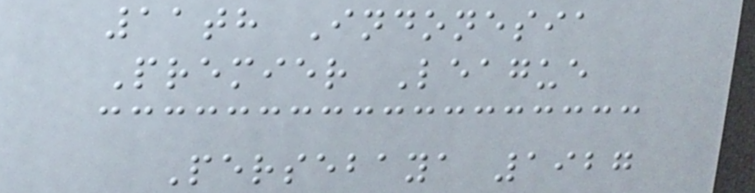11th Indonesia
Premier League
Persebaya 1927
